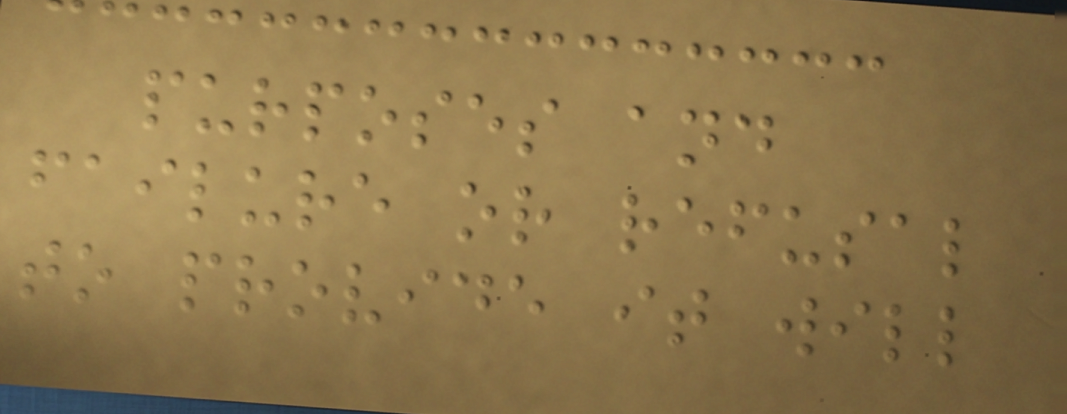purposes and
failure or refusal
to provide it will
